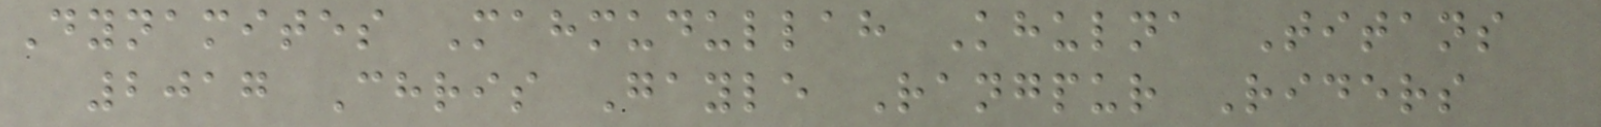Dynamites Mahmudullah Khulna Titans
2017 Chris Gayle Rangpur Riders
